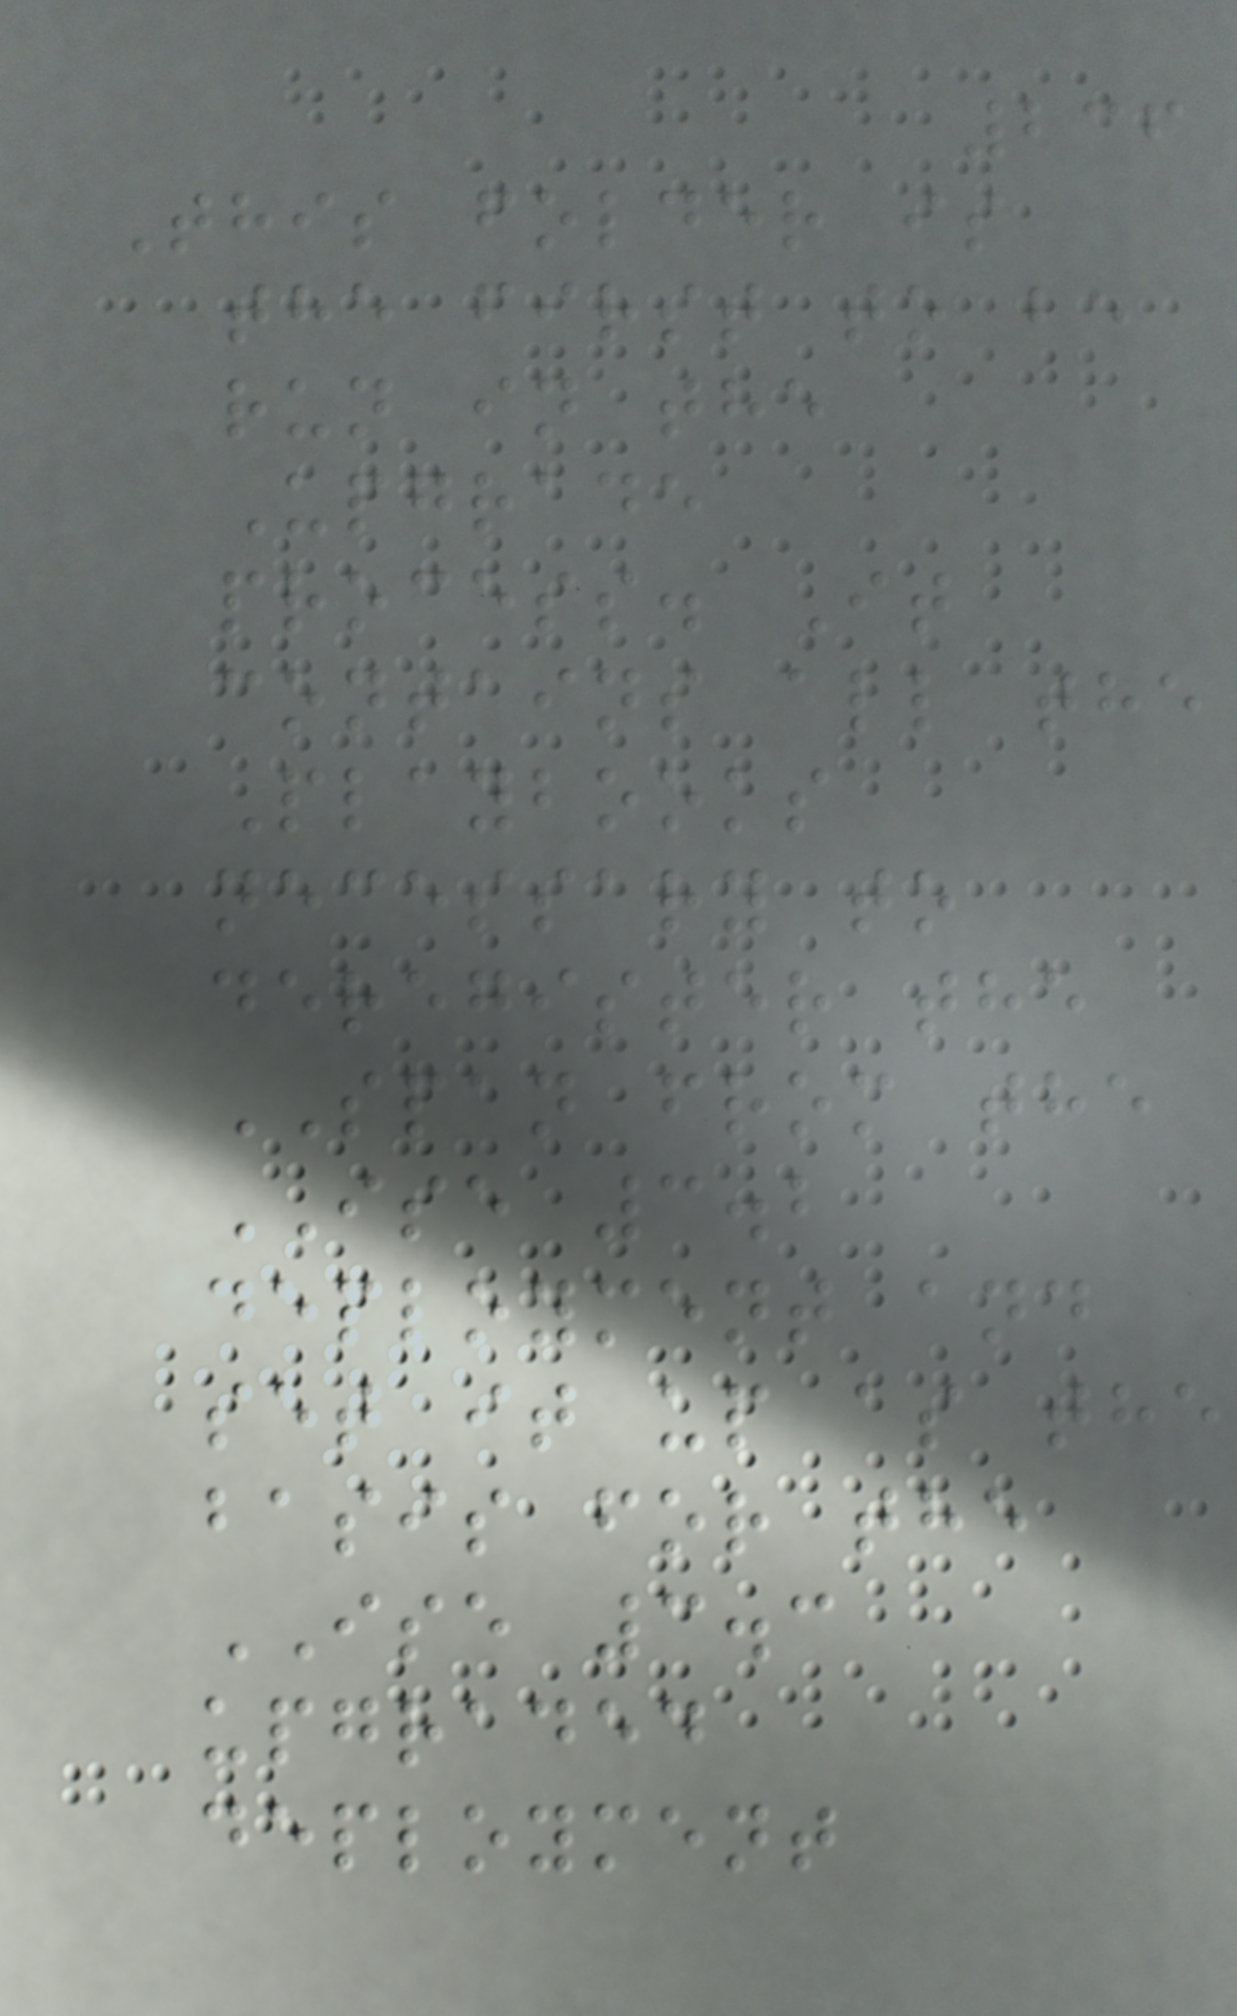236
This folder is
the first to be
run in the
Upgrade
process. It
contains all the
Playbooks
necessary to
deregister the
SPAN from the
ISE 3.2
deployment and
set it up as the
basis for the
ISE 3.3
upgraded
deployment
